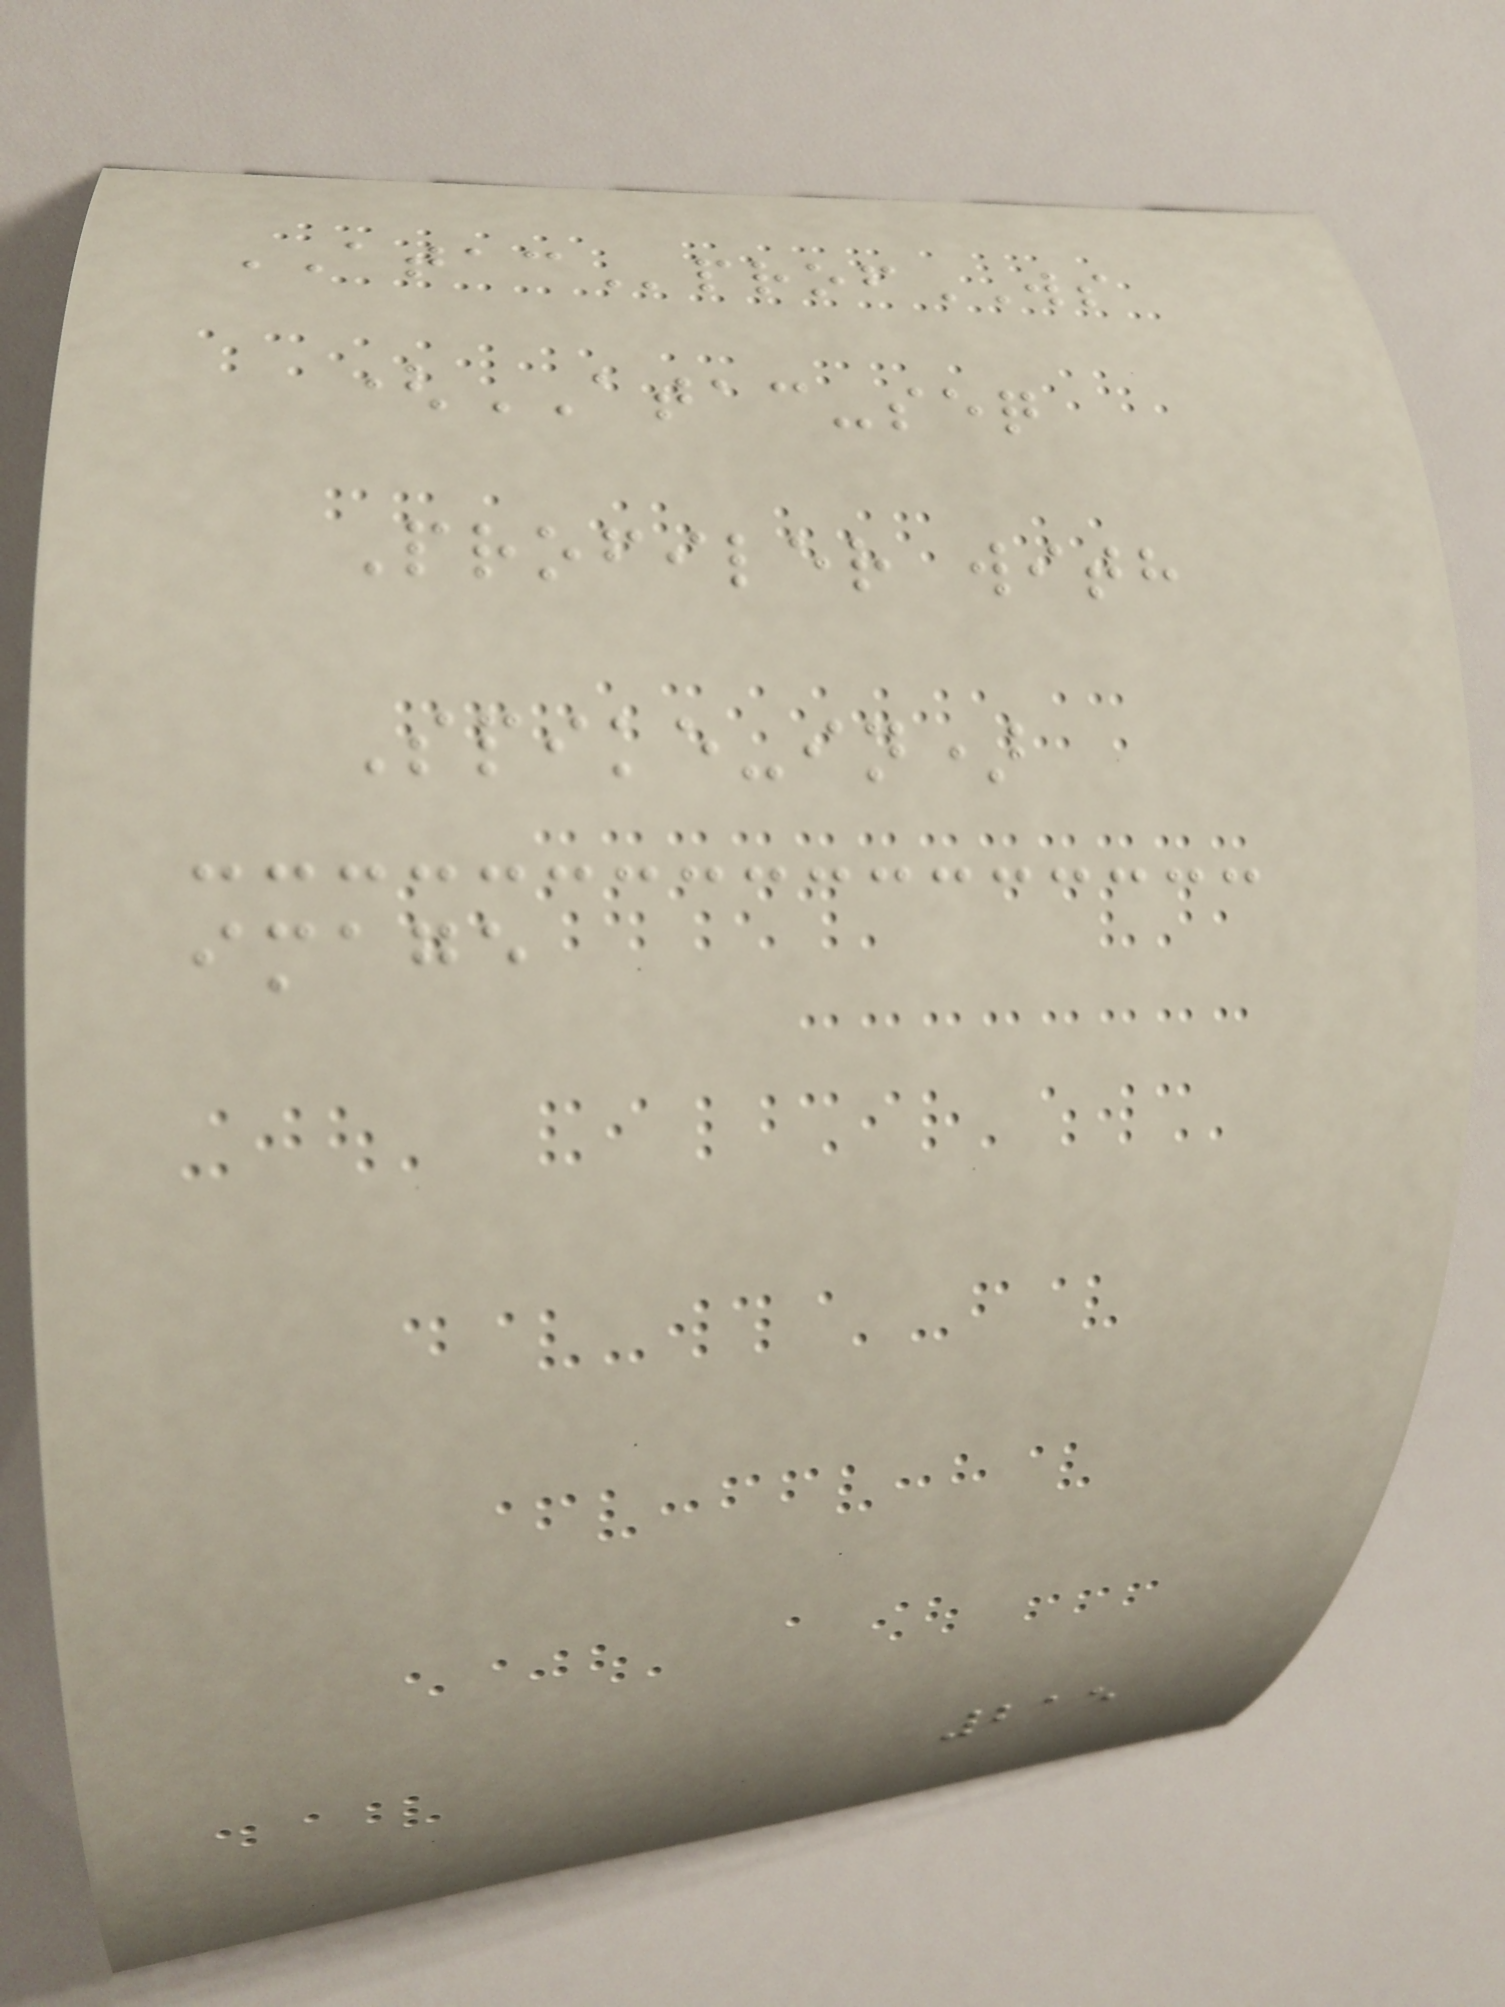ATACprofWS
(ATAC-seq
Profiler with
Spike-in)
image
215
